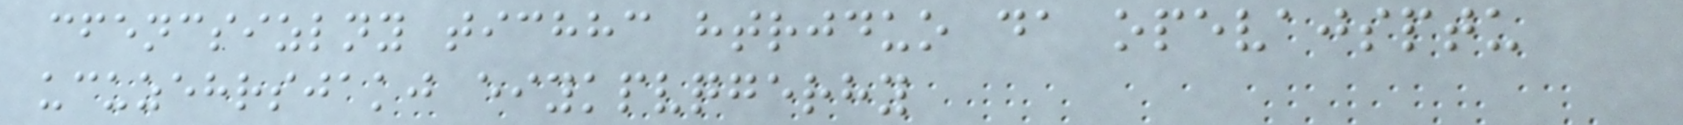cfencsizlny tichhc htrjduo da opevajsptu
ucuzehrsjakj eiykpvqgerhy
